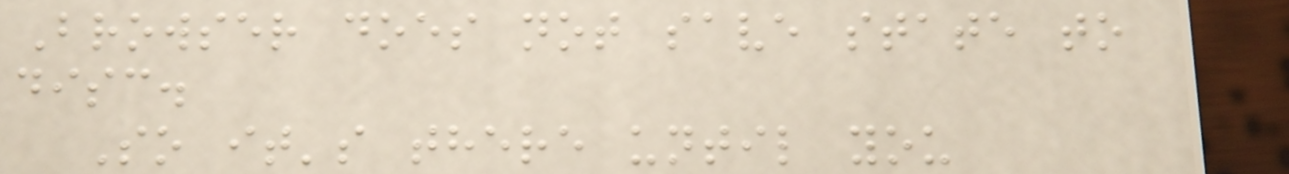Browser does not save state to
disc.
So it's there until you
